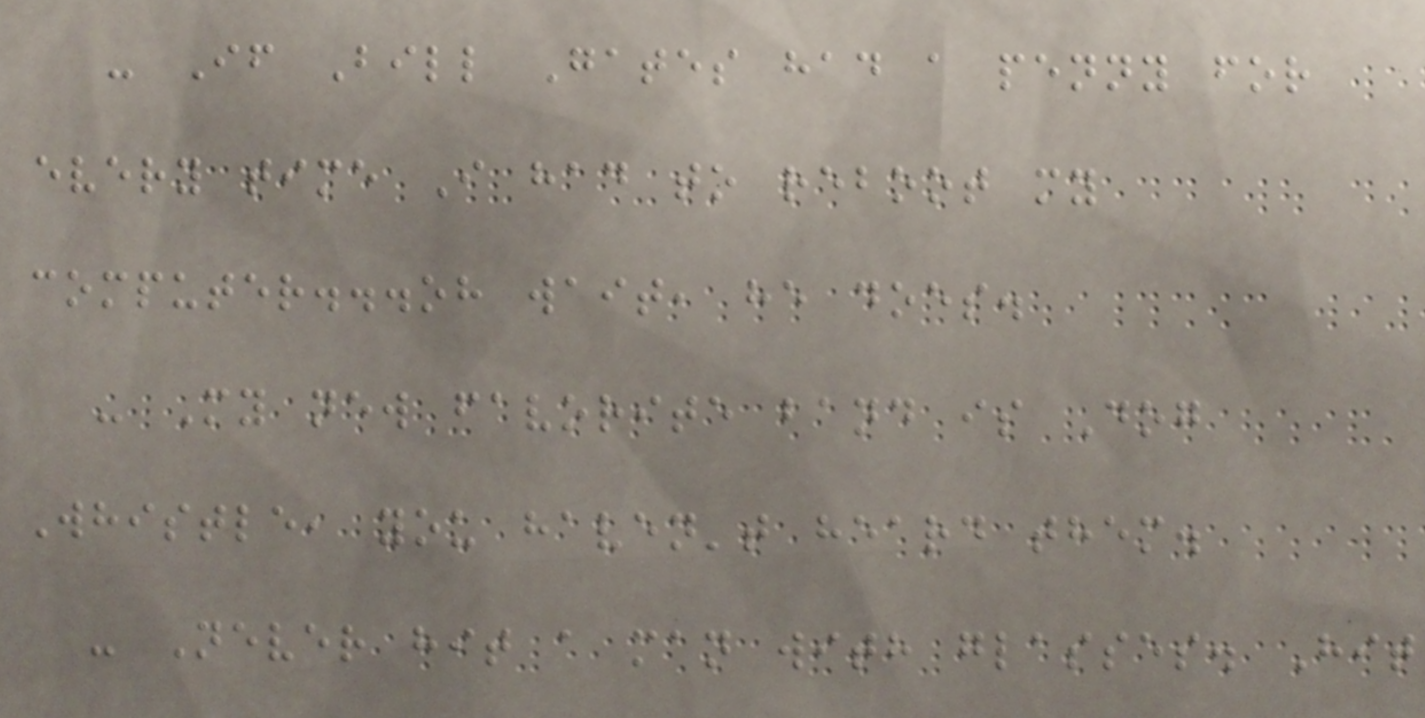- If Bill Gates had a penny for
every time I had to reboot my
computer...oh wait, he does.
- My new favorite band is Dog
Whistle, you haven't heard them.
- Never hit a man with glasses. Hit
